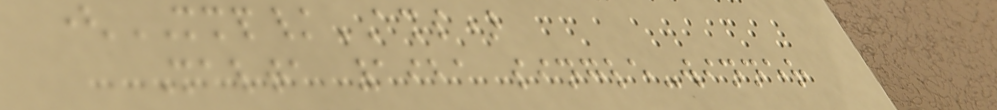(MMP/AMS)
Malta 1921 single-winner
